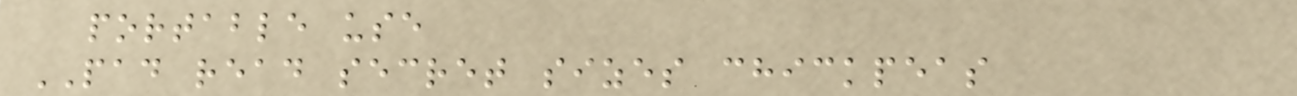portable use
PAD read secret sizes chickpeas
